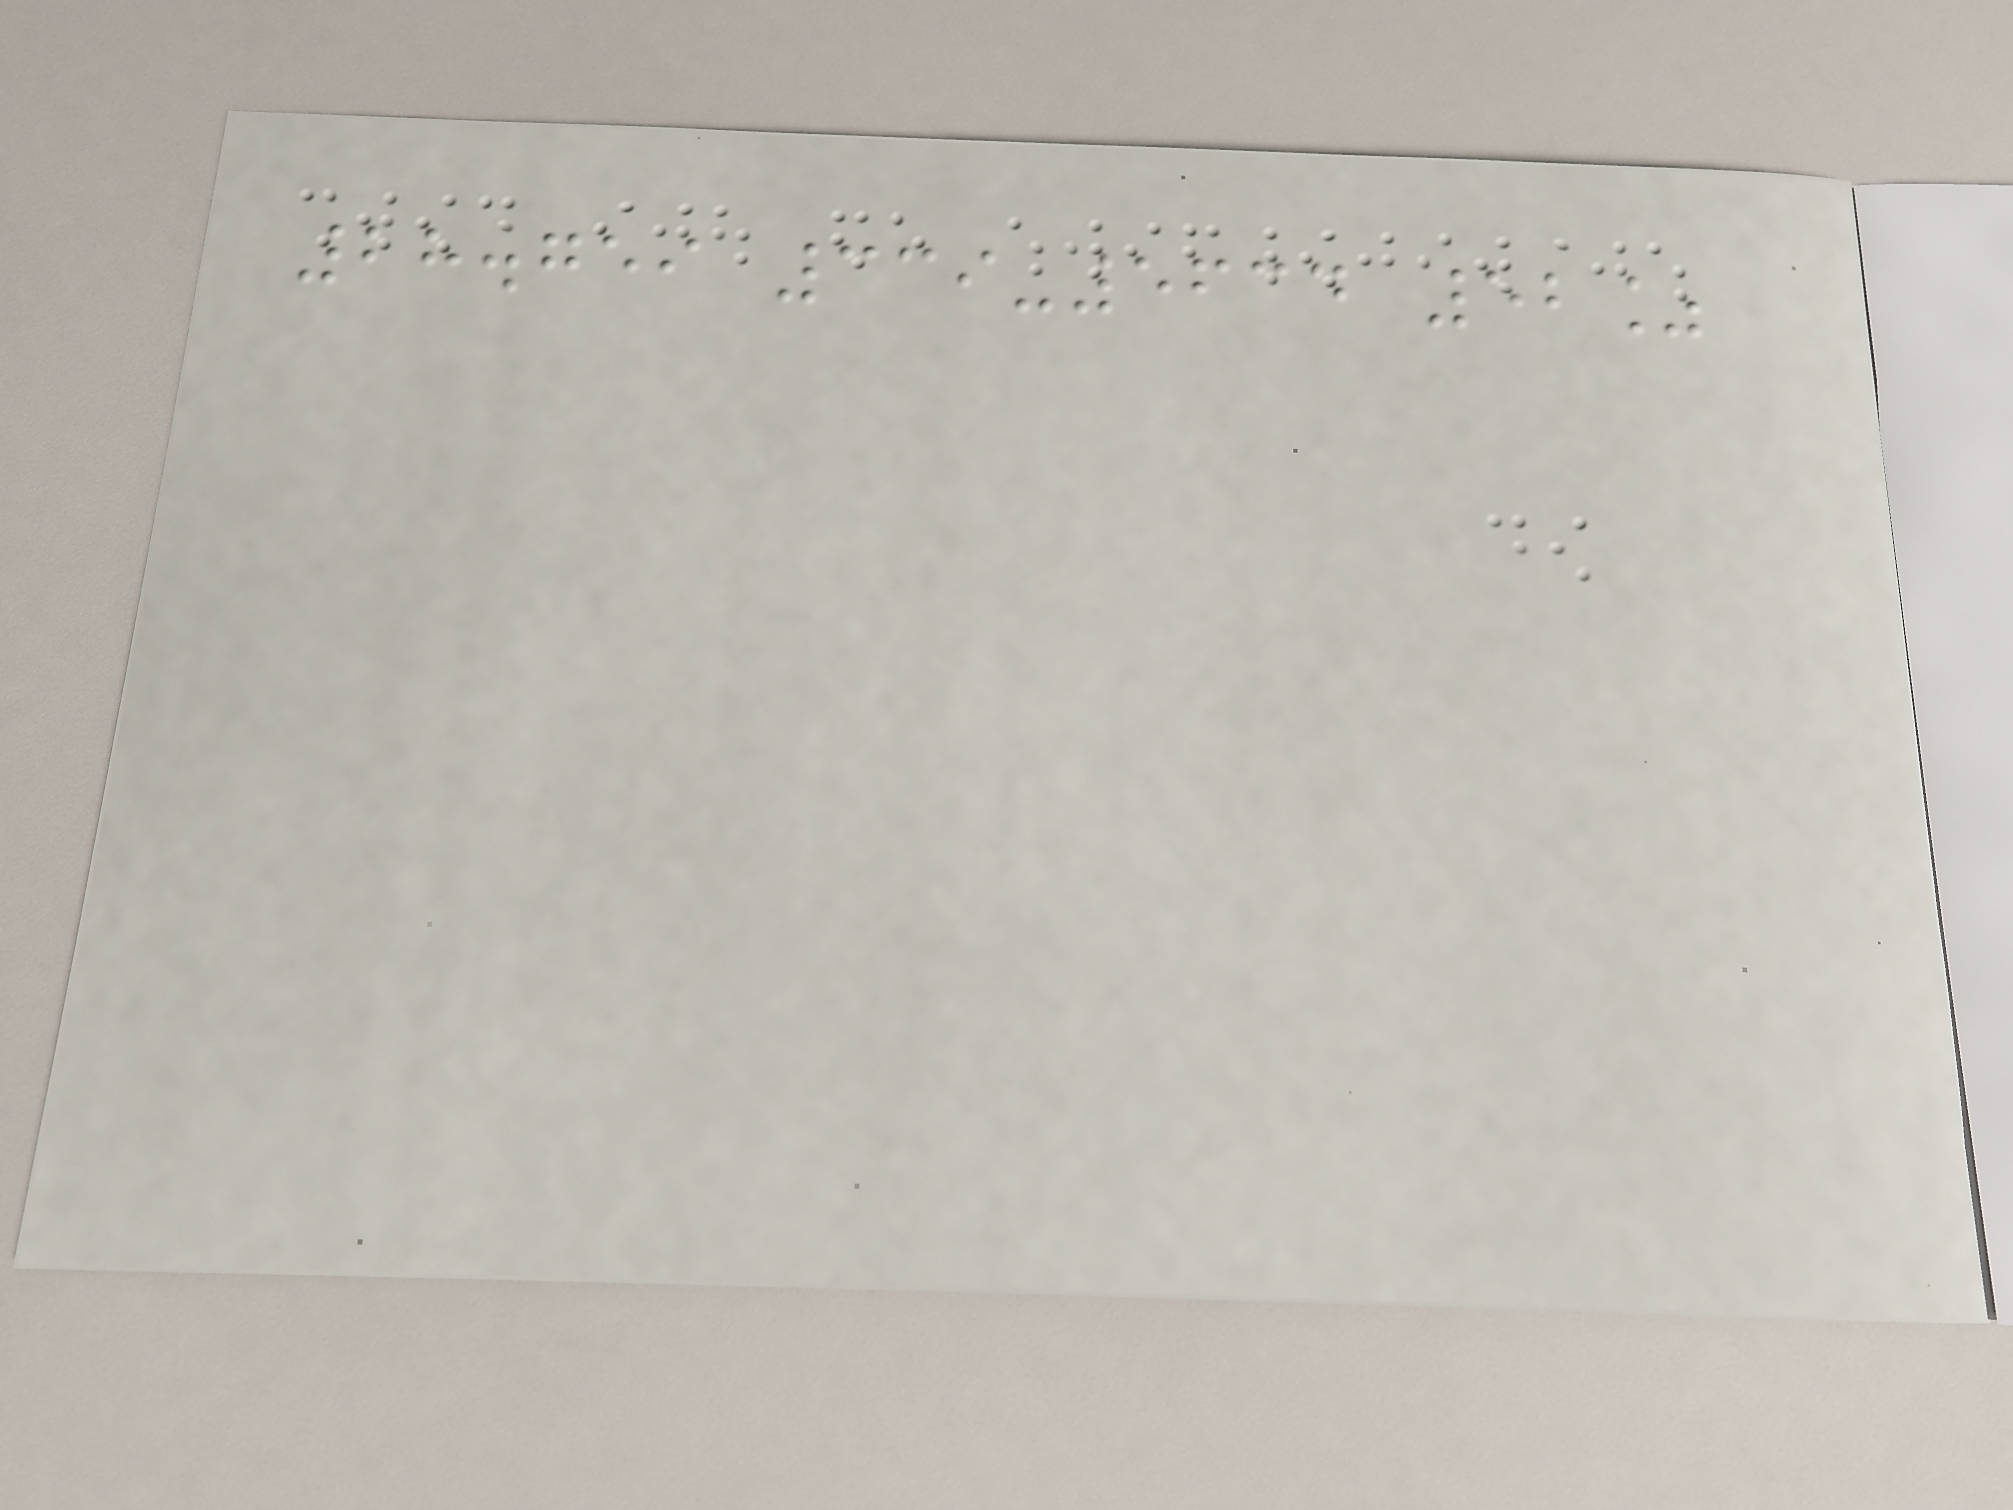28.759 339-5634 52%
